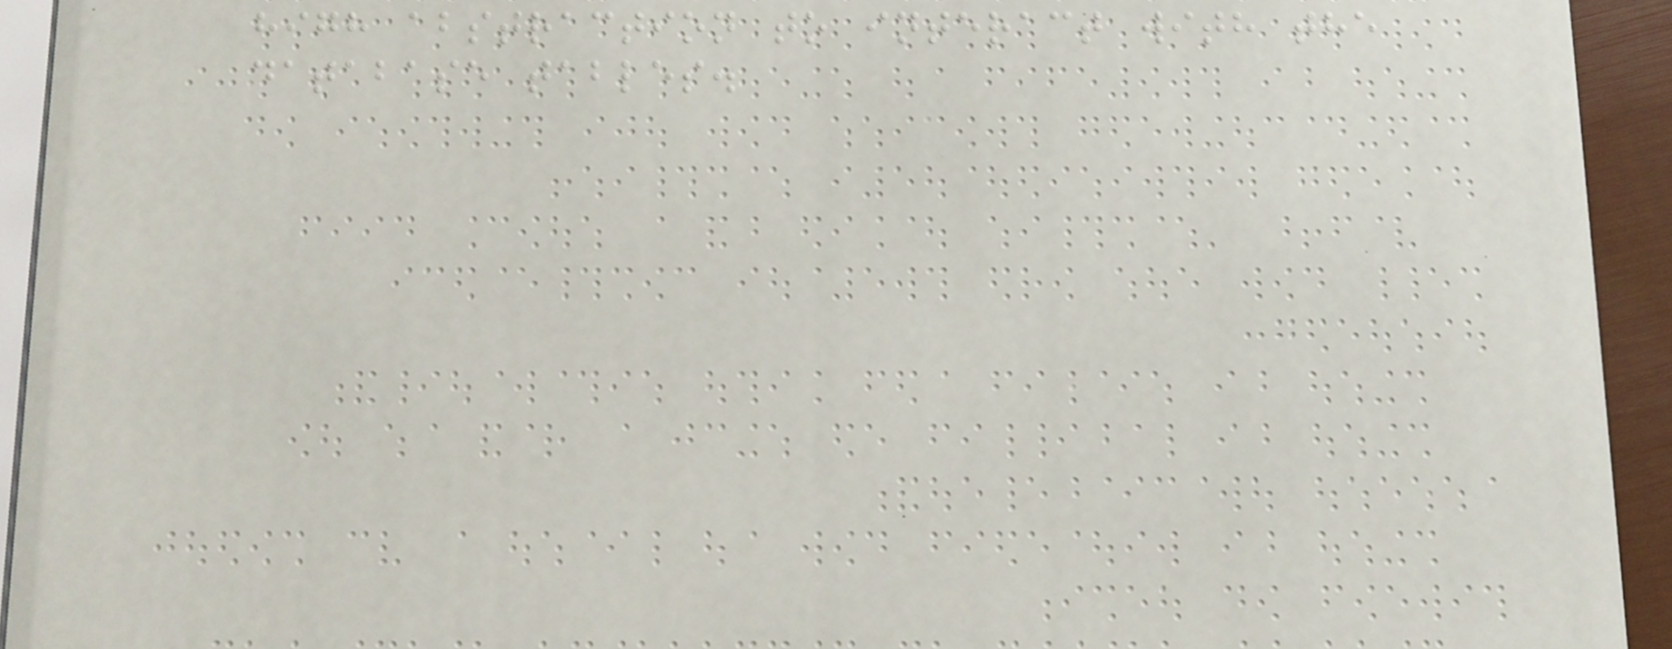high abstraction to interact with the
database tables.
